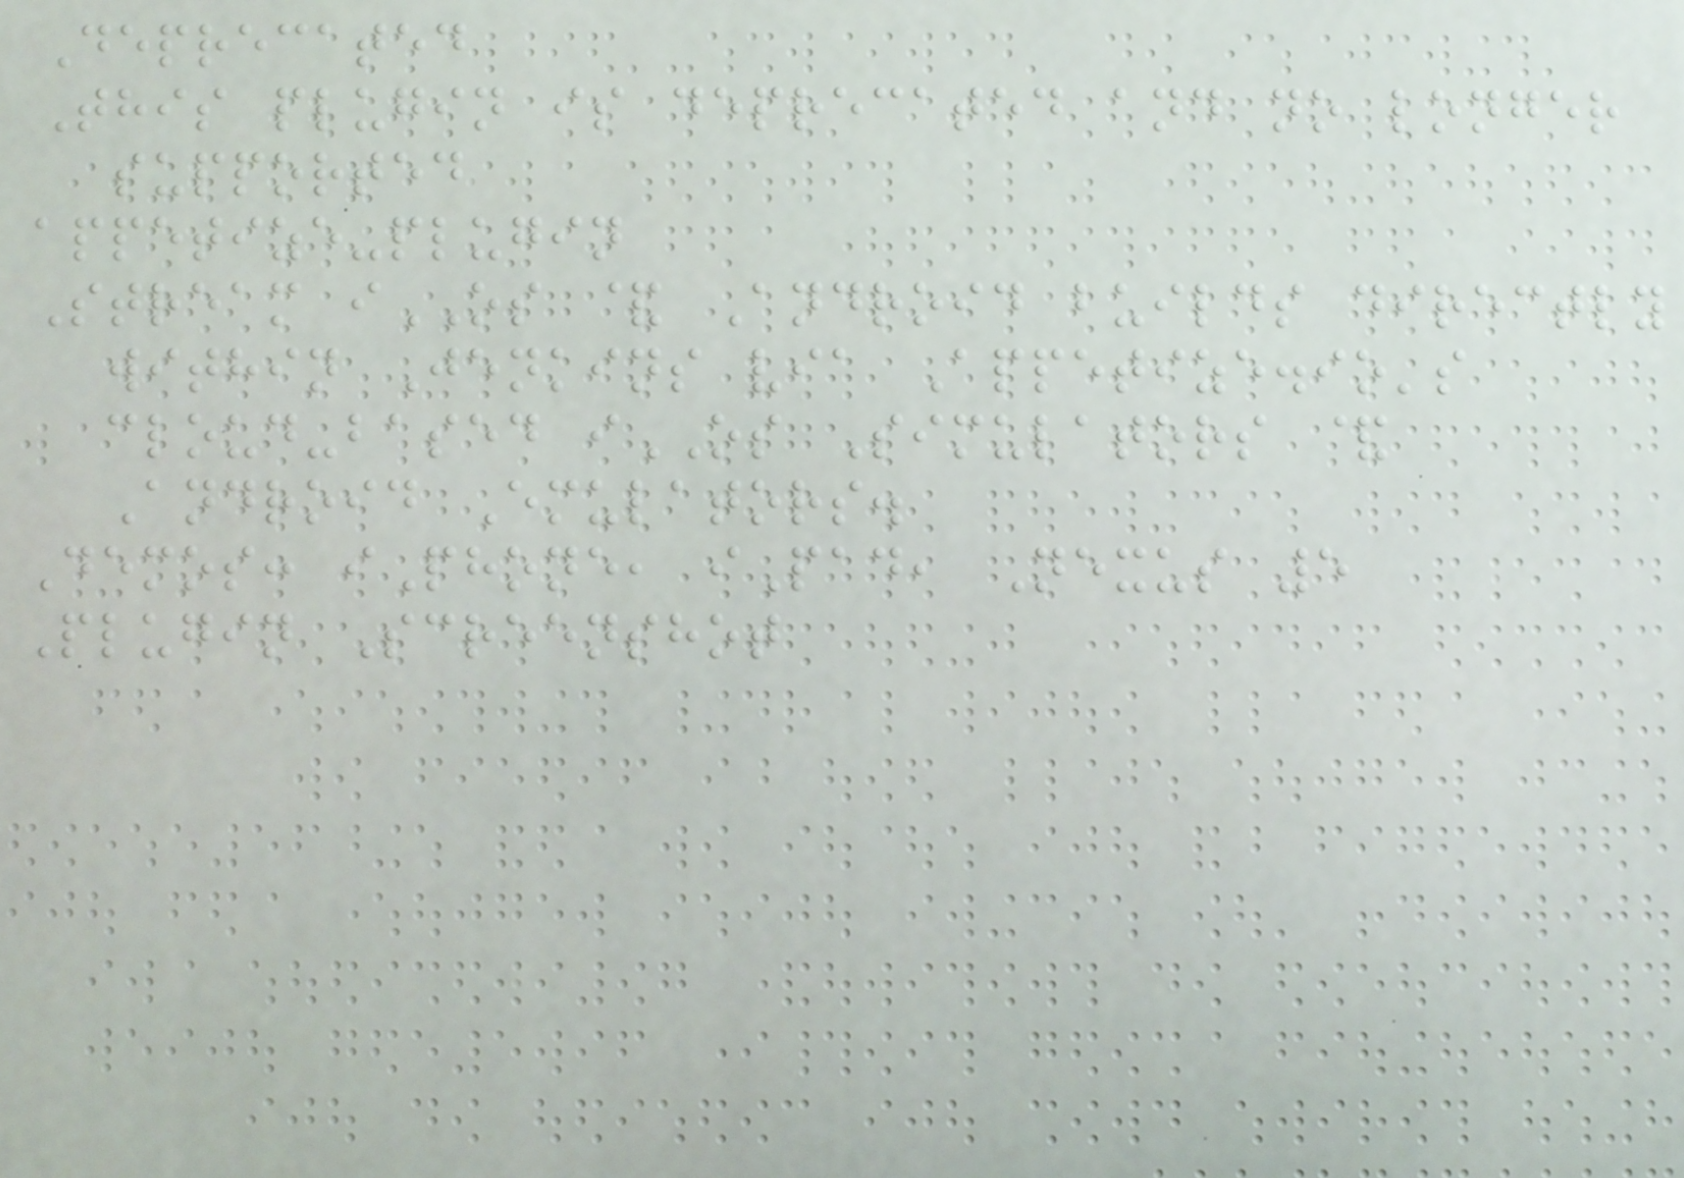Deprecated
This plugin is deprecated and no longer
supported
appetize-plugin
Stream iOS & Android builds directly
within Jenkins via Appetize.io's
cloud-based iOS Simulators &
Android Emulators.
Demos: iPhone, iPad, Nexus 5
Plugin Screenshot
